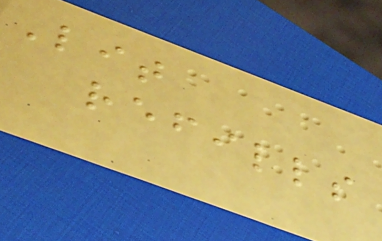Lit
refills
